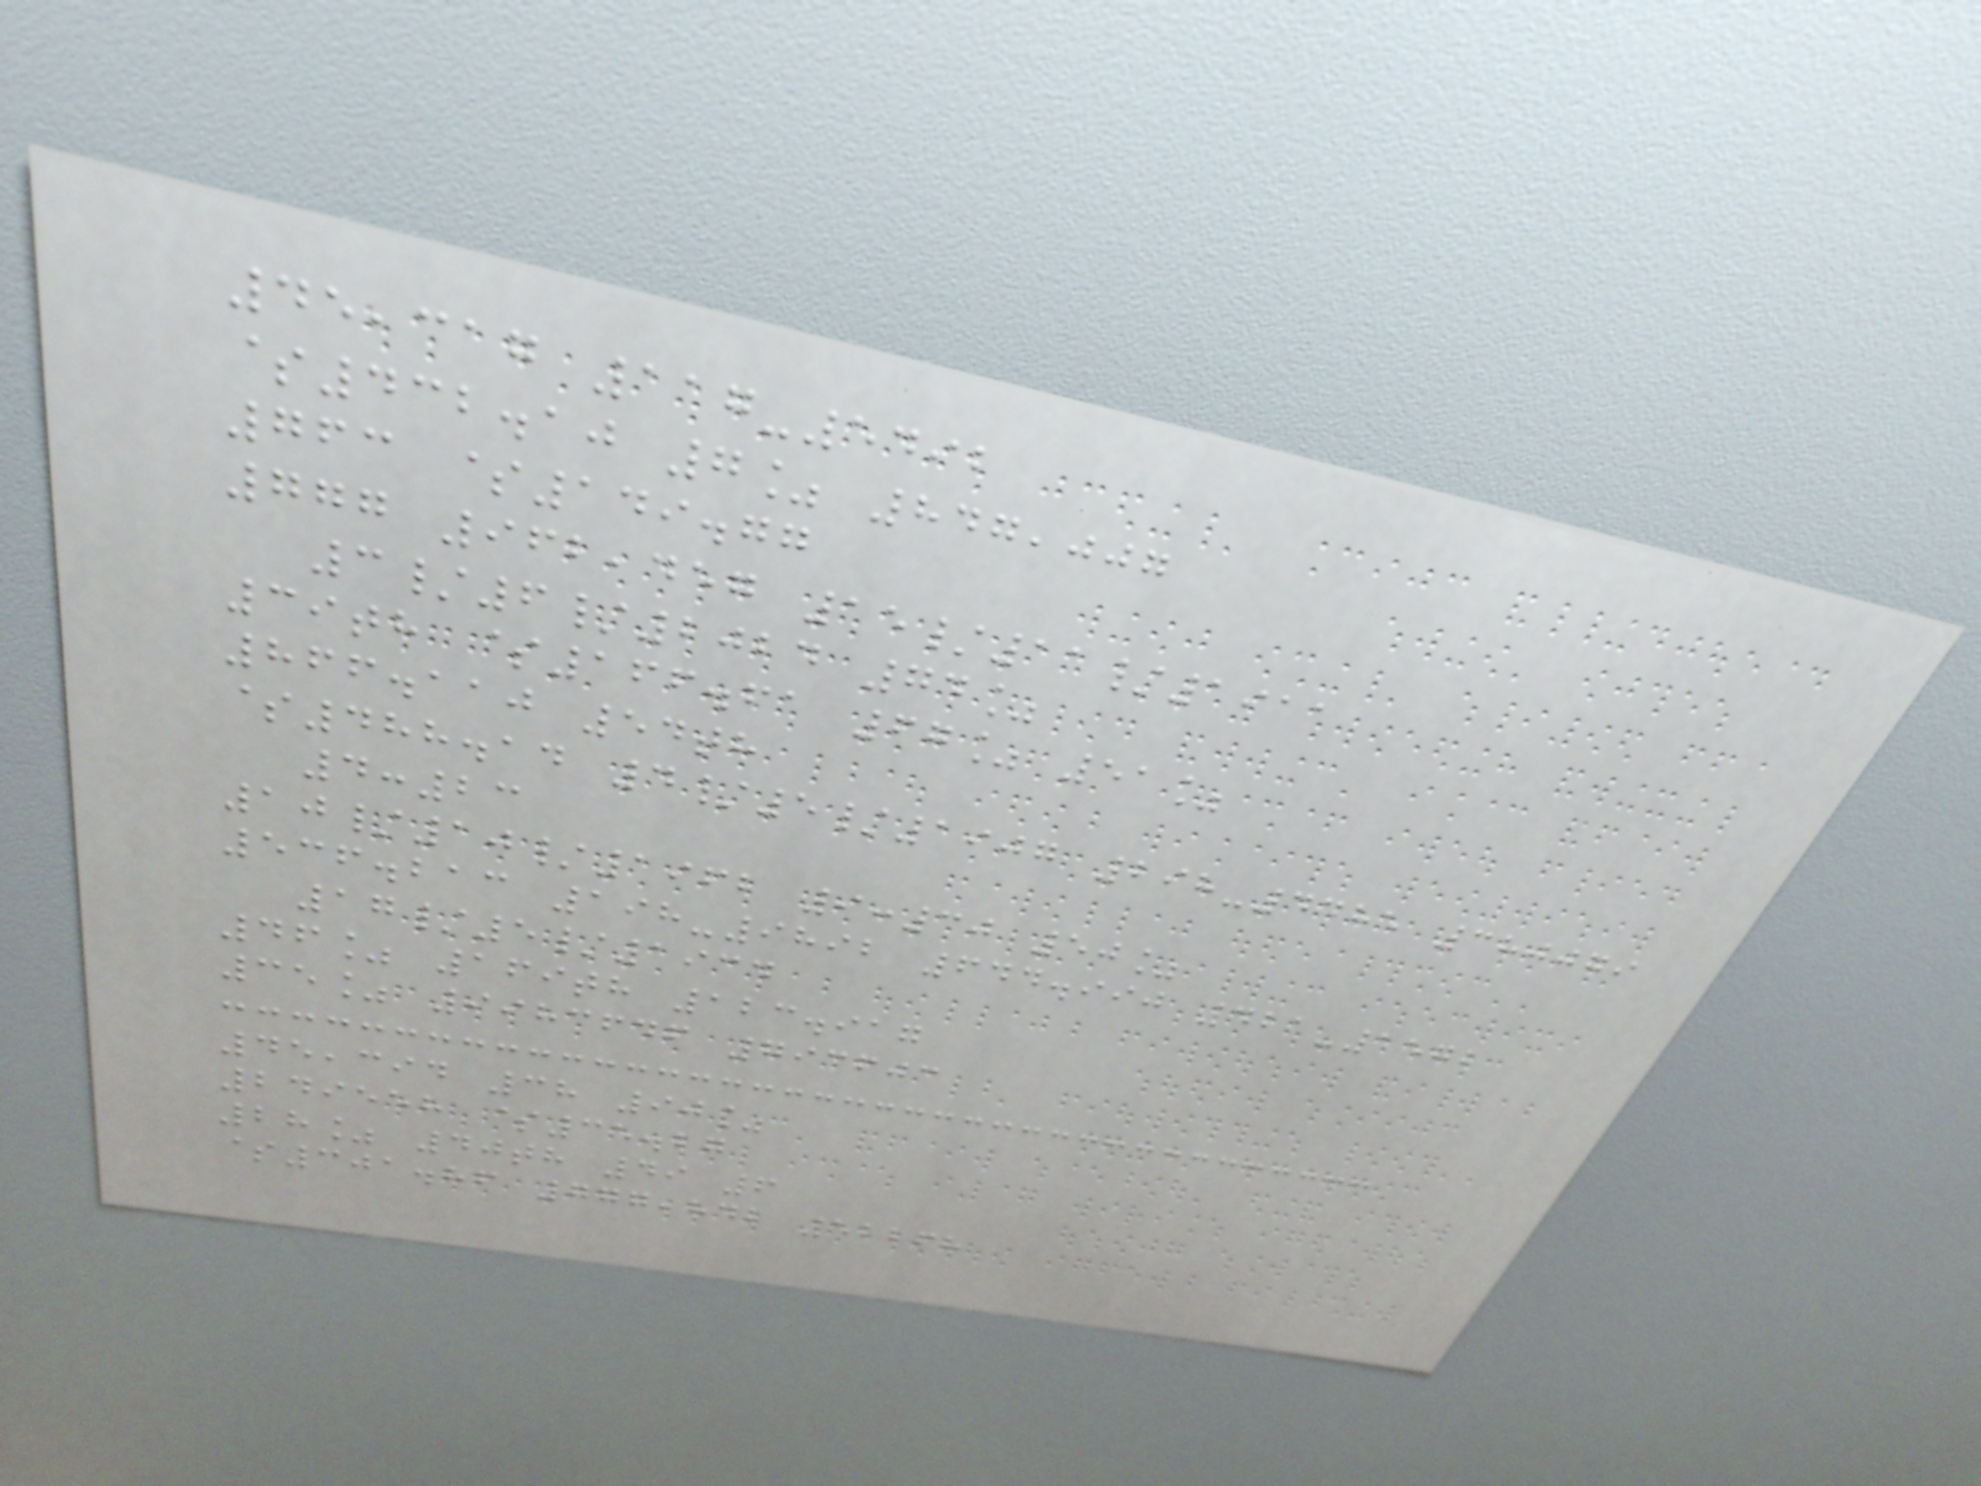45,317 117-5492
$432.10 7% 847,007
763 $149.77
777 962,457 15/11/1911
3/6/2024 74%
39th $166.61 67% 51%
866.110 54th
$488.14 4/5/1907 298-4485 380079
4:23
10/10/1962 9:30 50%
536.213 198-9892 644.990 421-1572
17/5/1934
46% 169th 123.917
35% 9983646 793603
45,394 38 90%
249558 $35.27
28% 40th 49 6
$301.86 777,842 52268
